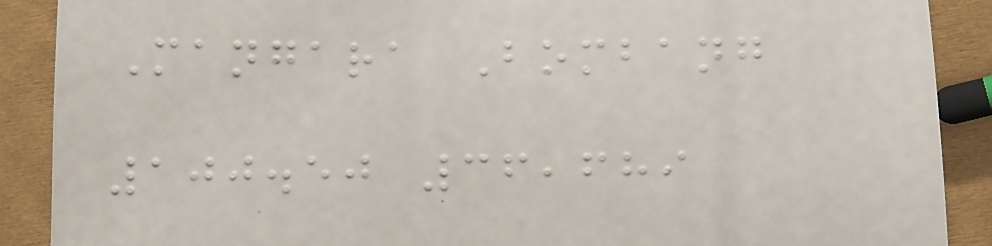Mangara Bombang
100.50 36,689
